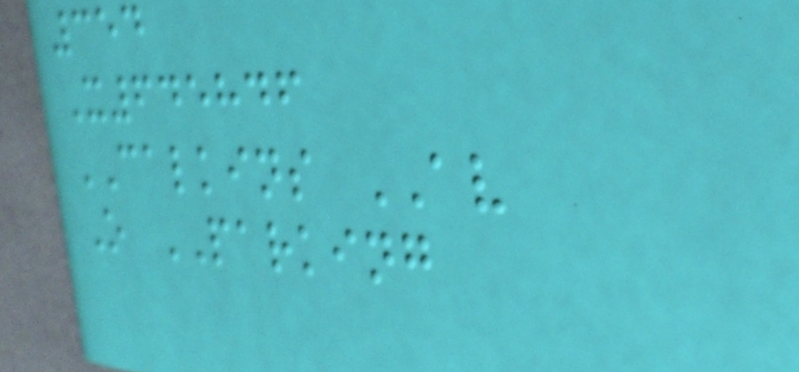354
X645846
CALKINS AV
O PARKING
